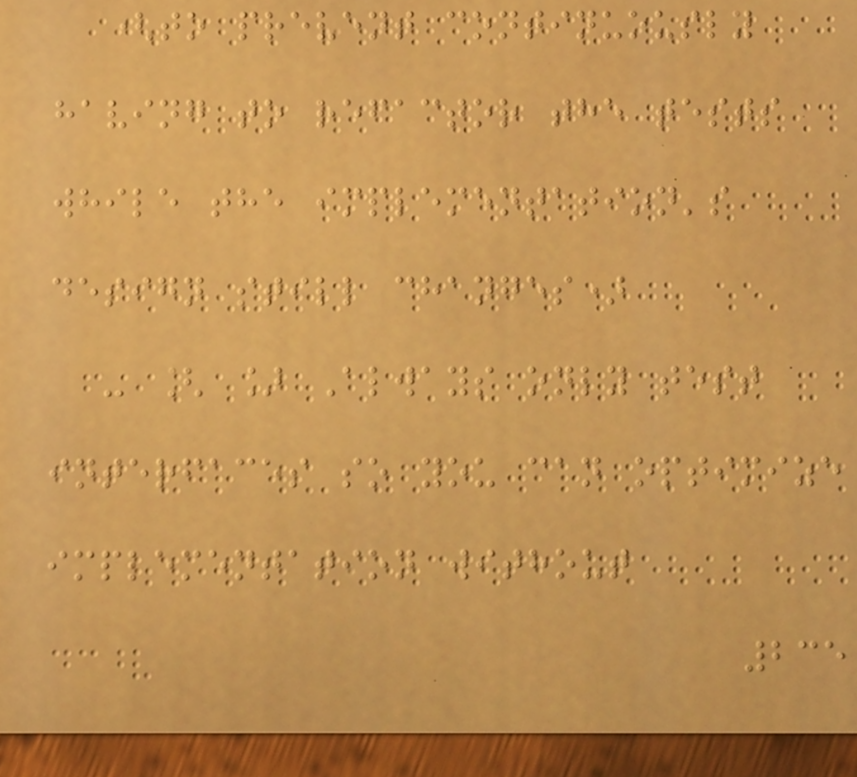(to prevent continuously
having to refactor the tests
while the implementation's
design still changes)
- [ ] Always only test
interfaces so you can optimize
implementation without
235
